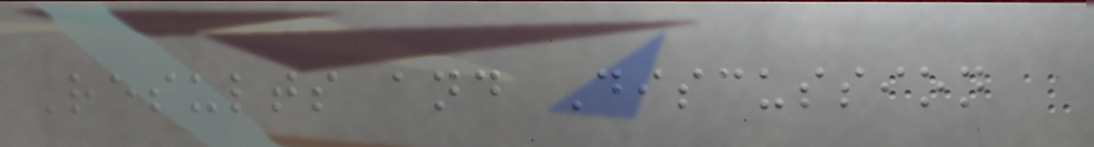Results and Discussion
